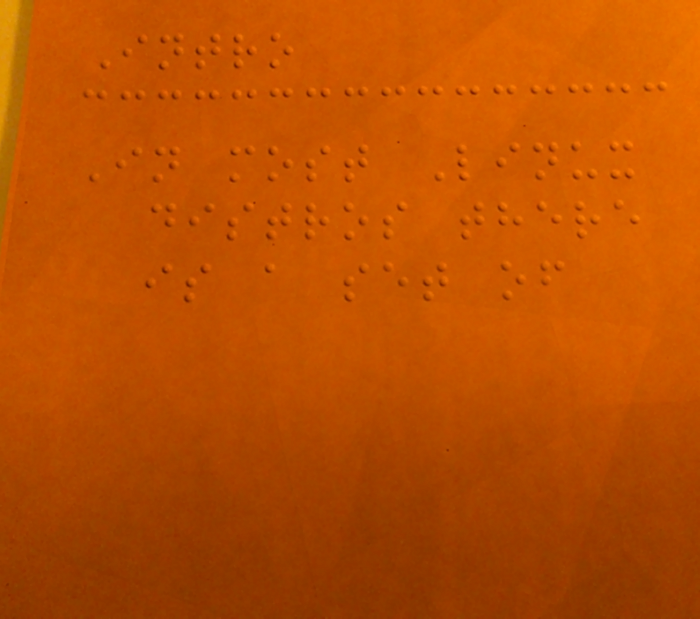Intro
In most Linux
distros there
is a set of
